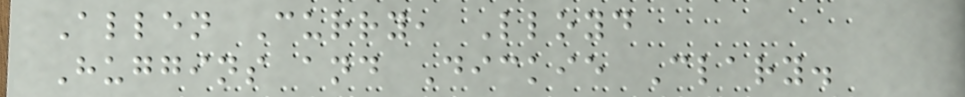Allen Curry, Lloyd
Huggins and Dickie Clary.
